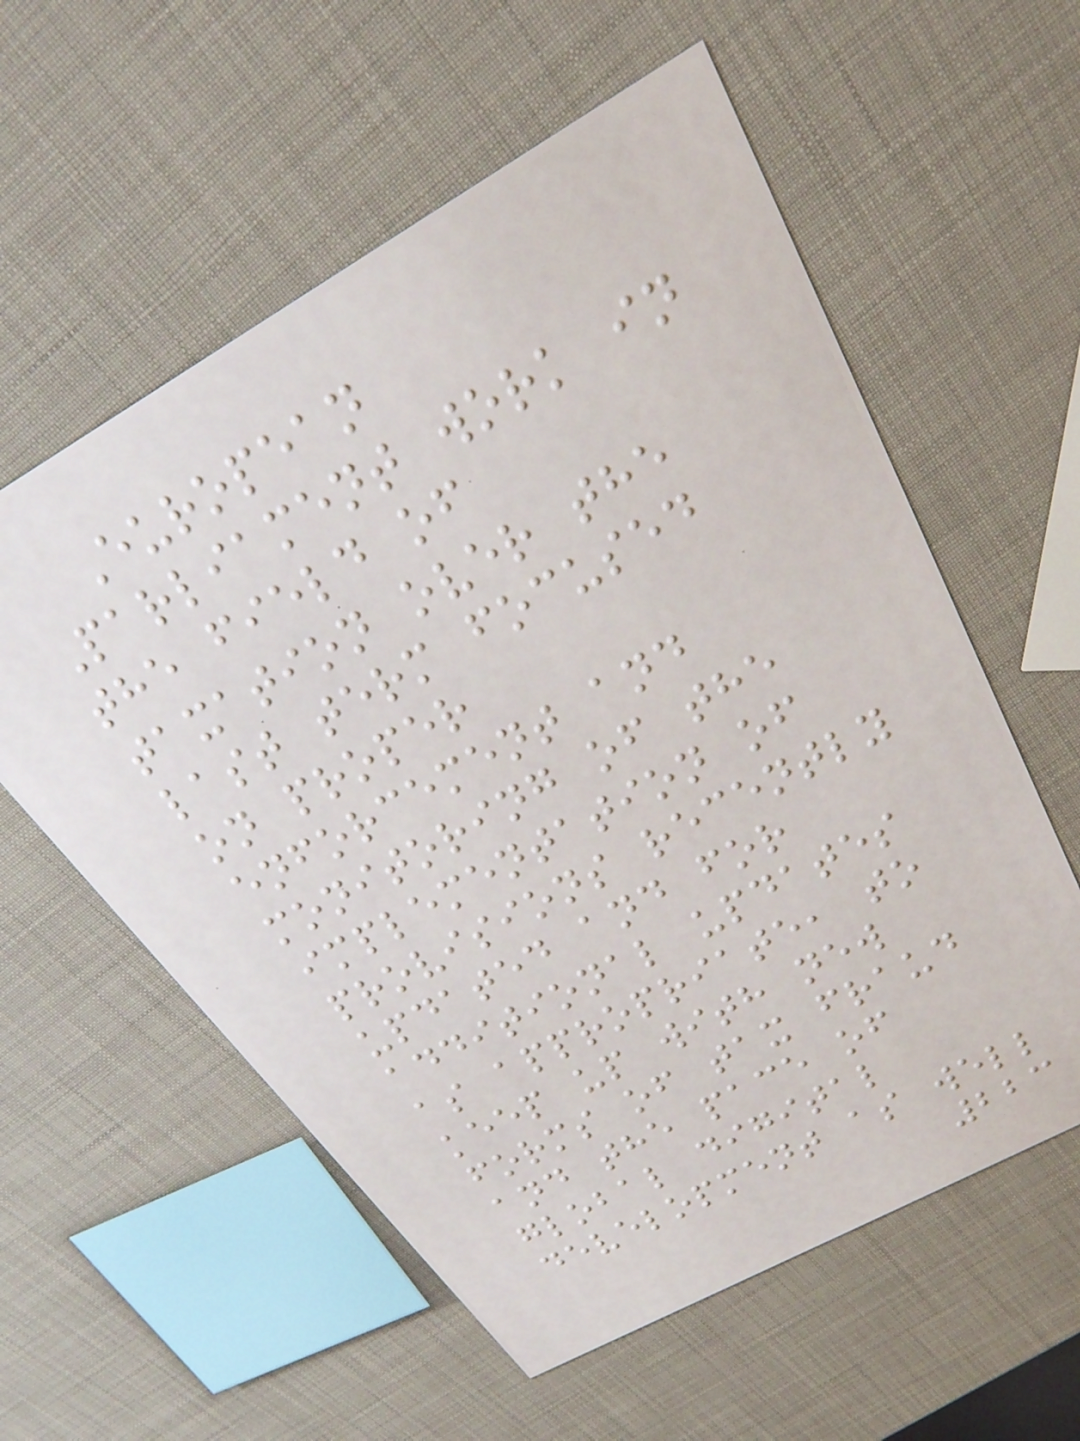European
Parliament work in
the field of
taxation over the
last term focused
on proper
enforcement and
monitoring of the
implementation of
provisions recently
updated and for
additional updates
as appropriate, to
keep up with new
forms of tax fraud
and the pace of
global digital
development as well
223
